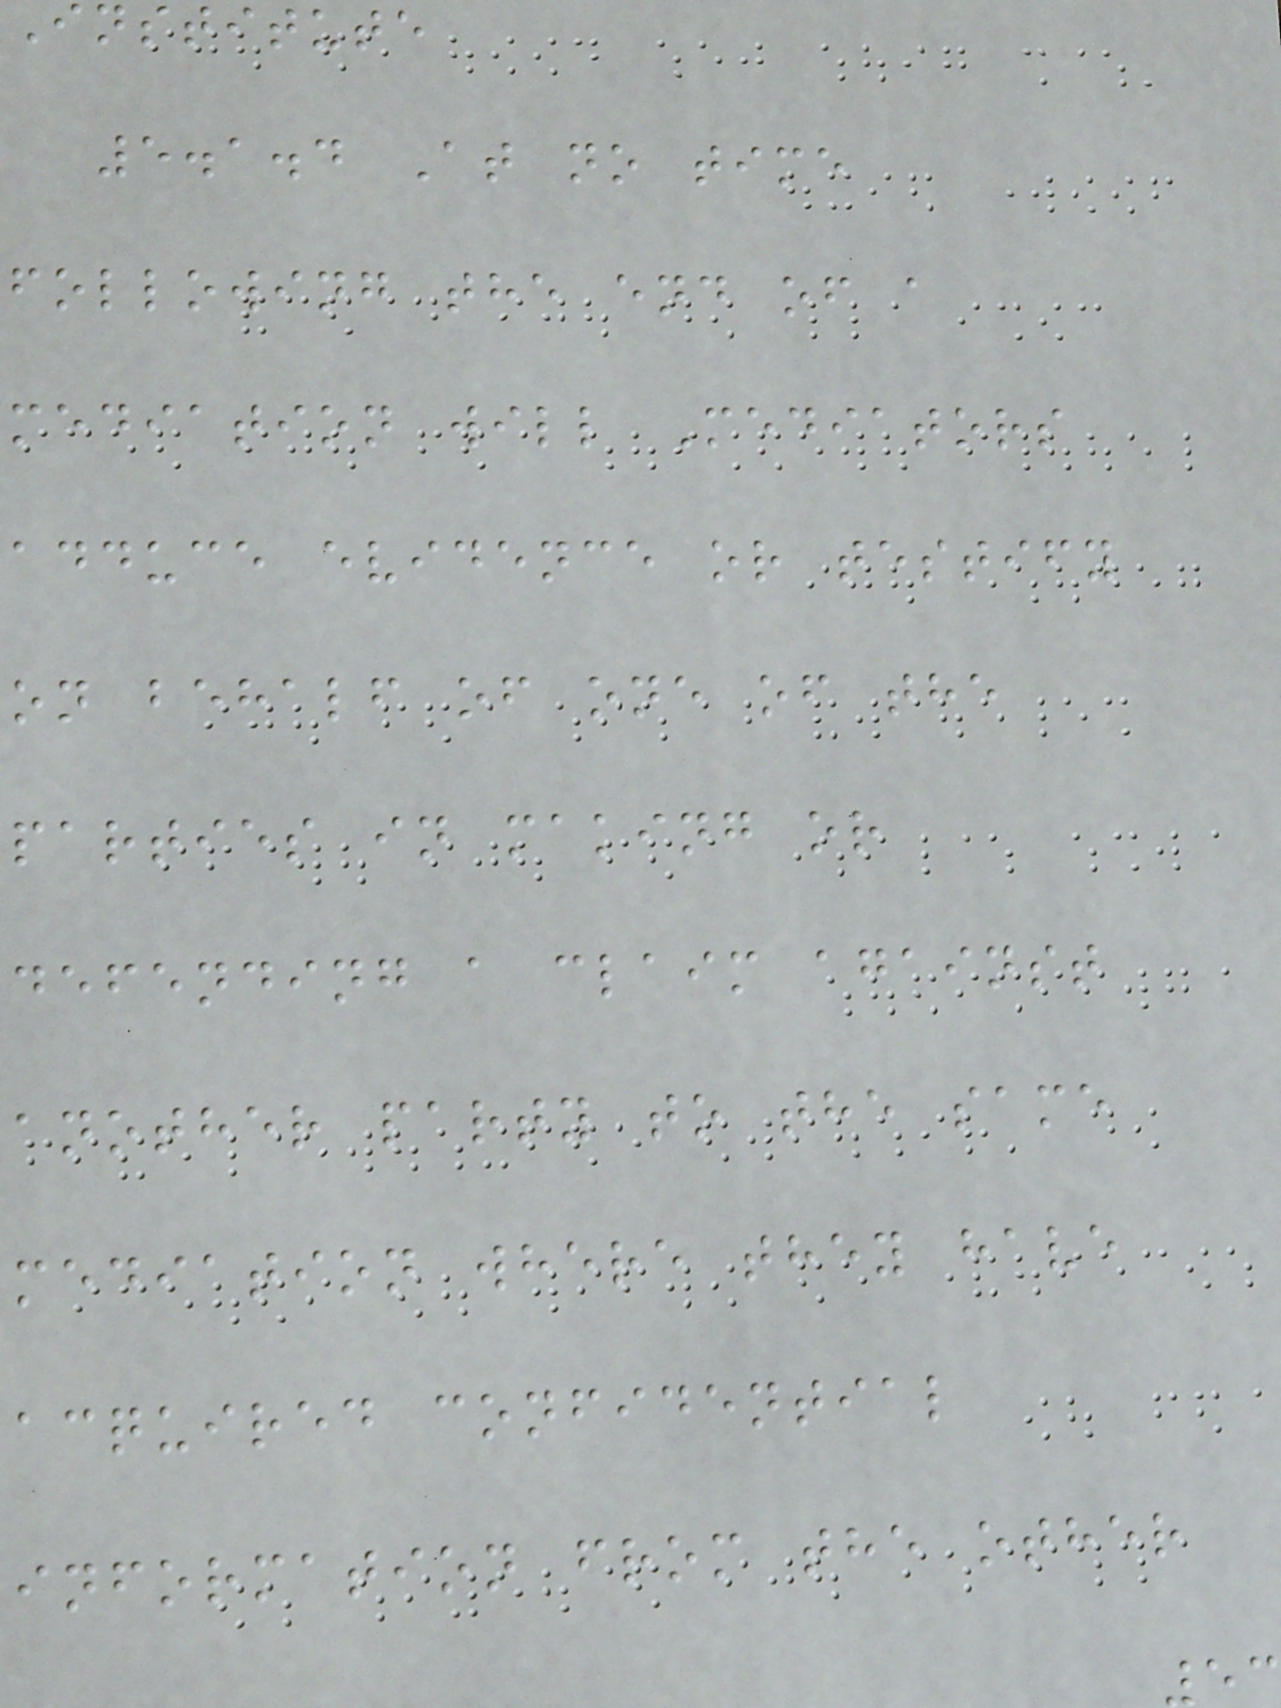institute
5.1.4 At no time
following the end of a
mediation will Mediators
adduce evidence or testify
on behalf of one of the
parties in making or
defending a claim against
another party to the same
mediation where they have
acquired confidential
information from the other
